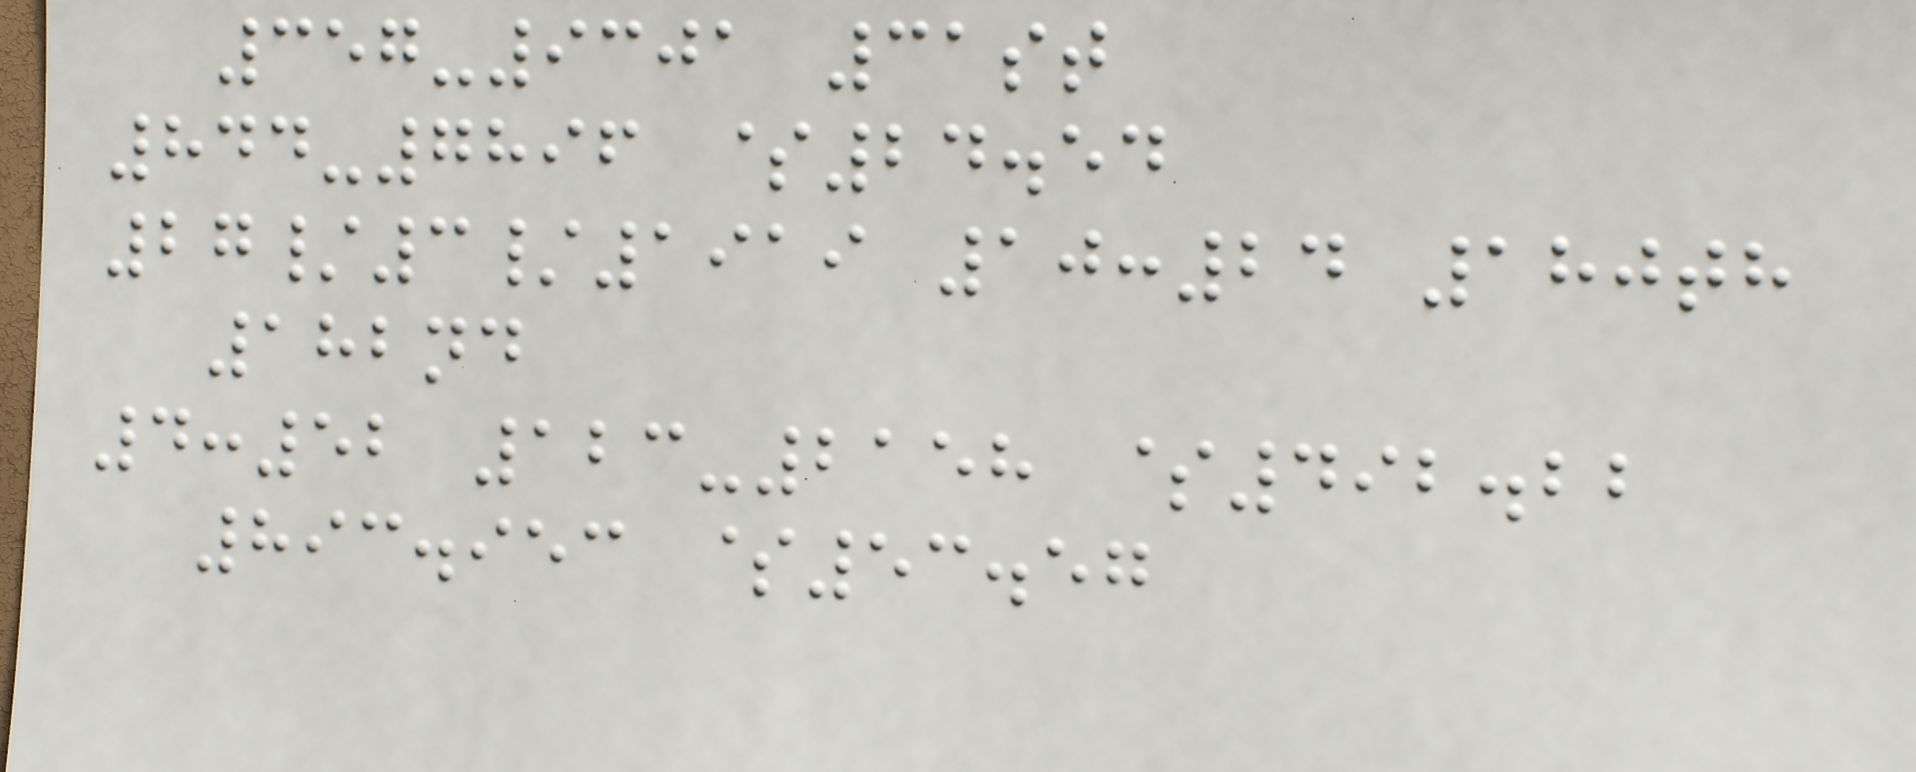357-9301 31st
844-7896 $24.54
27/3/1919 10:24 180th
182nd
4:52 123-2158 $492.22
893.953 $53.57
